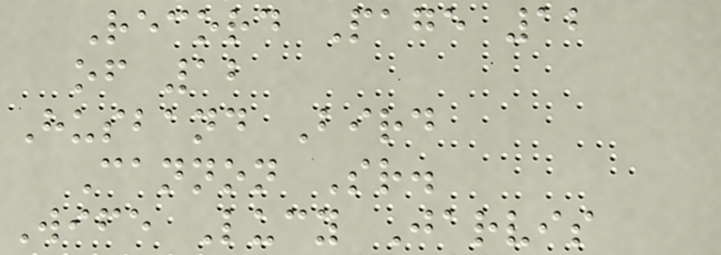Record Page 12
of 12
Husband Bird
Cannon Sr.
Wife Lucy Jarvis
